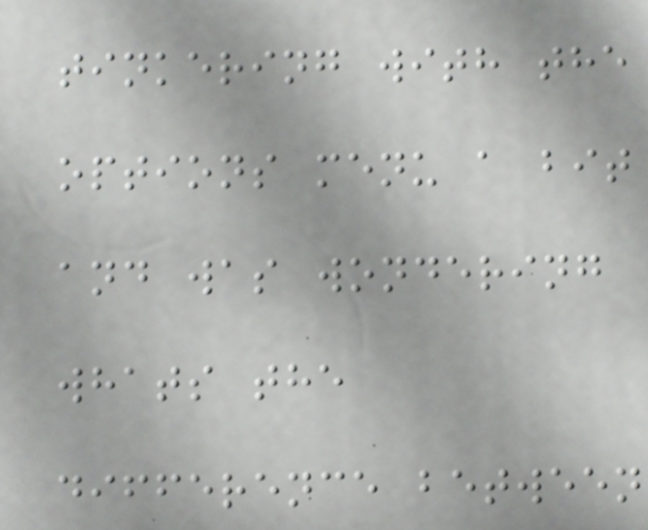tinkering with the
options menu a bit
and was wondering
whats the
difference between
